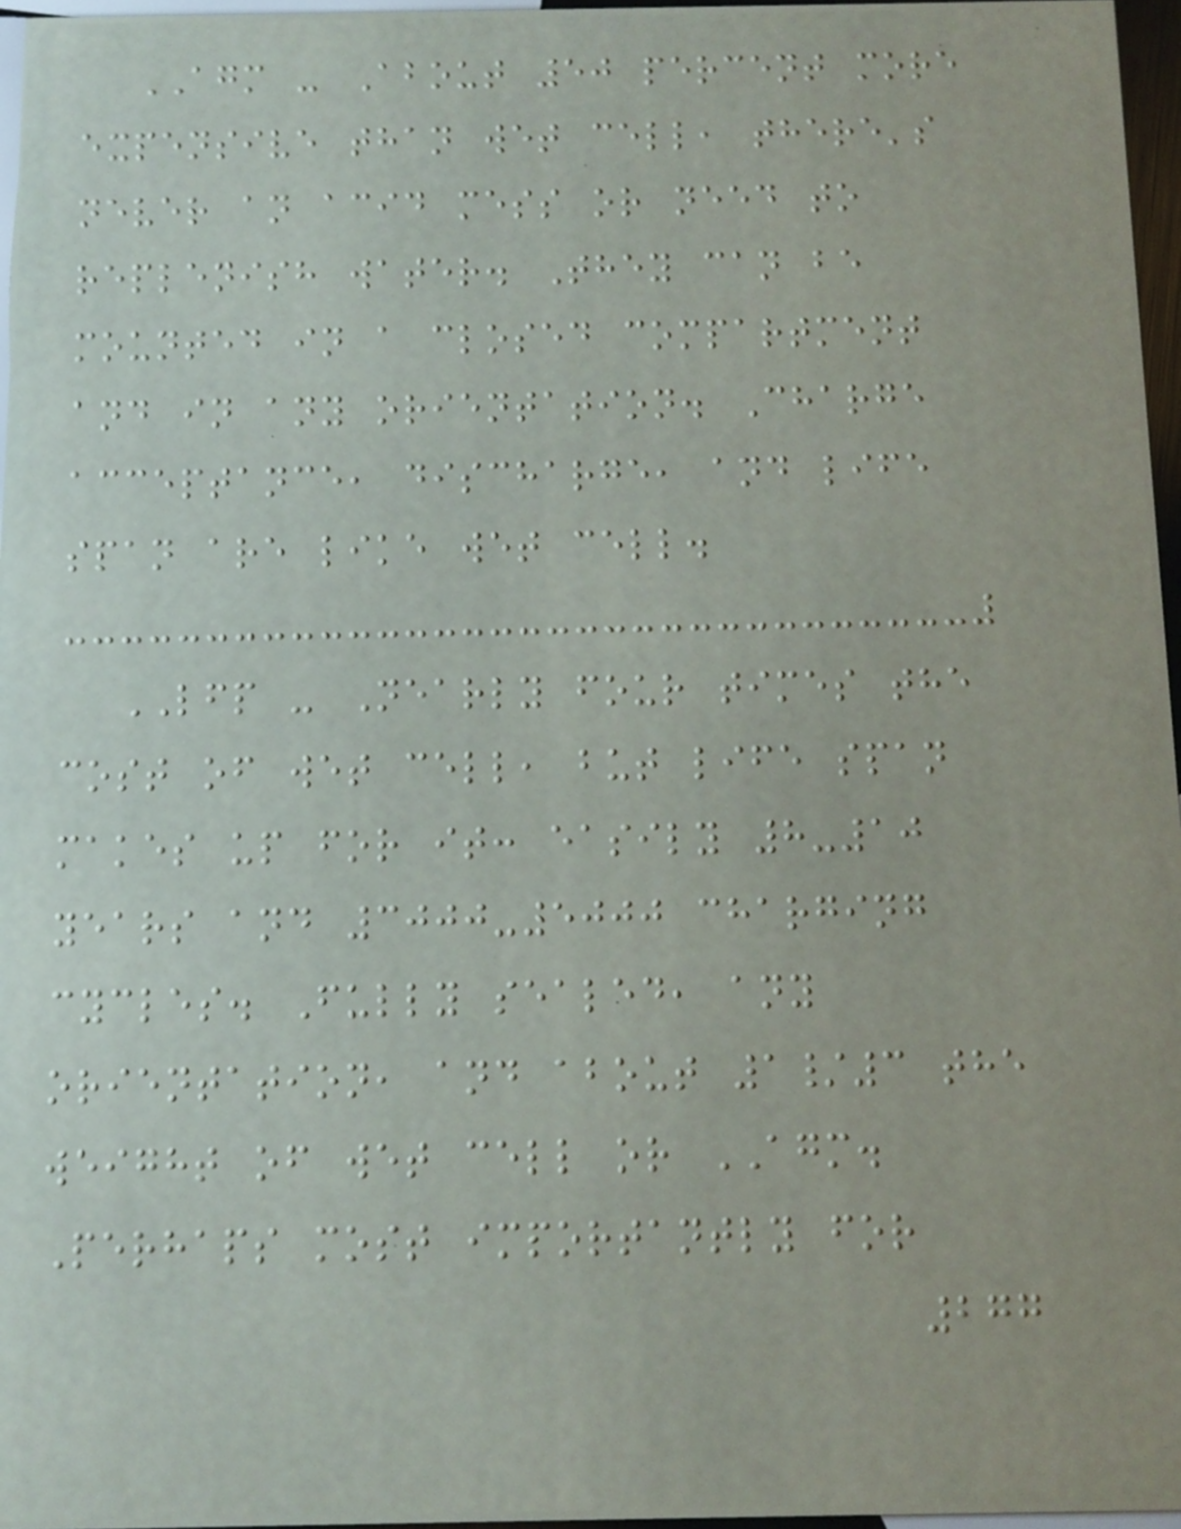AGM - About 50 percent more
expensive than wet cell, there's
never an acid mess or need to
replenish water. They can be
mounted in a closed compartment
and in any orientation. Charge
acceptance, discharge, and life
span are like wet cell.
LFP - Nearly four times the
cost of wet cell, but life span
makes up for it: easily 8-10
years and 3000-5000 charging
cycles. Fully sealed, any
orientation, and about 1/3 the
weight of wet cell or AGM.
Perhaps most importantly for
277
